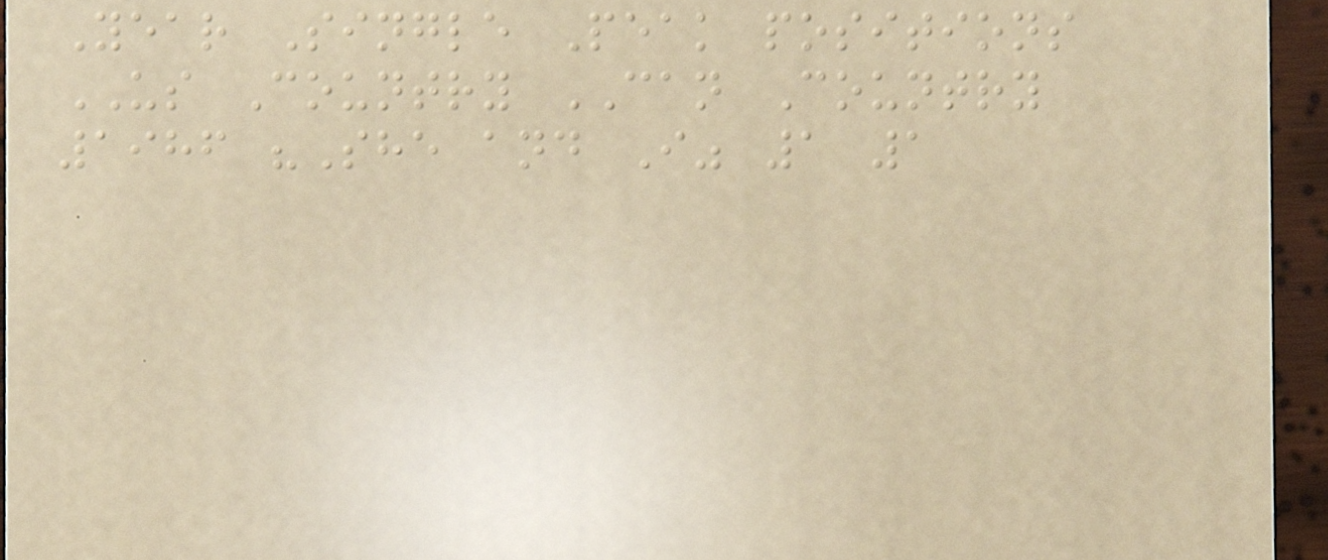Year Single Peak positions
US Country CAN Country
1986 "She and I" 1 1
